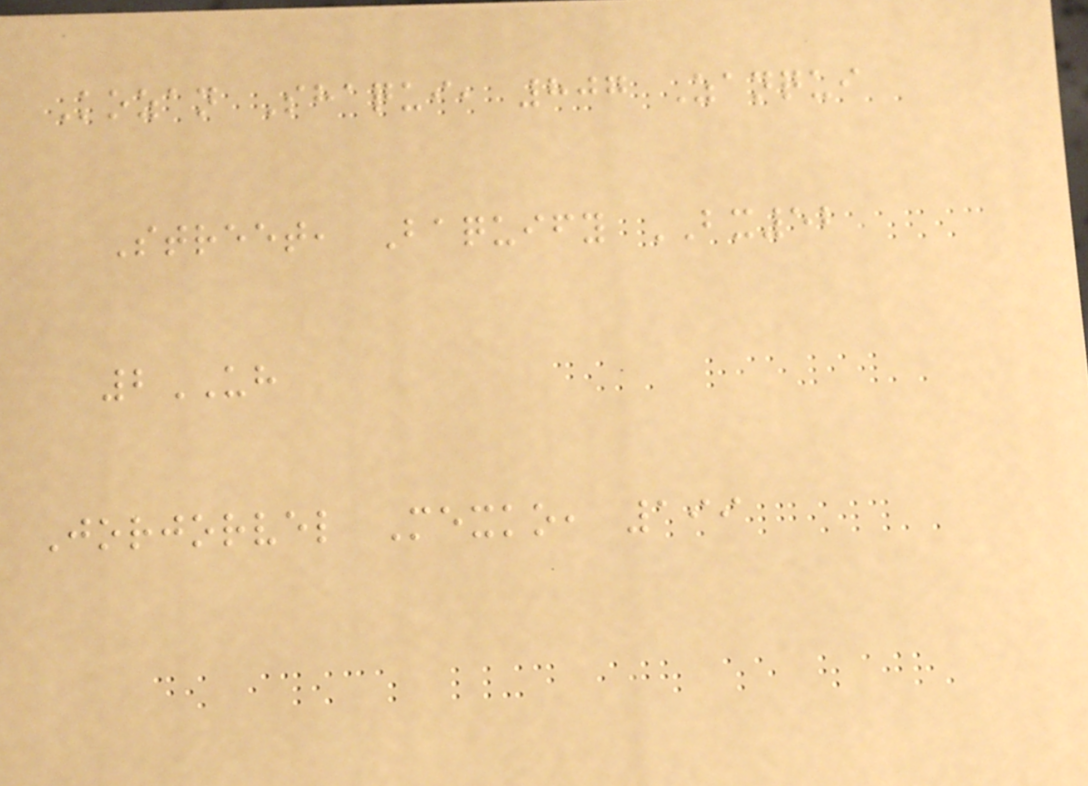Kozan Shaqui, 807 Zanqui
Street, Baquify BX52
2UH
Jorjorvel Mexko, 199
